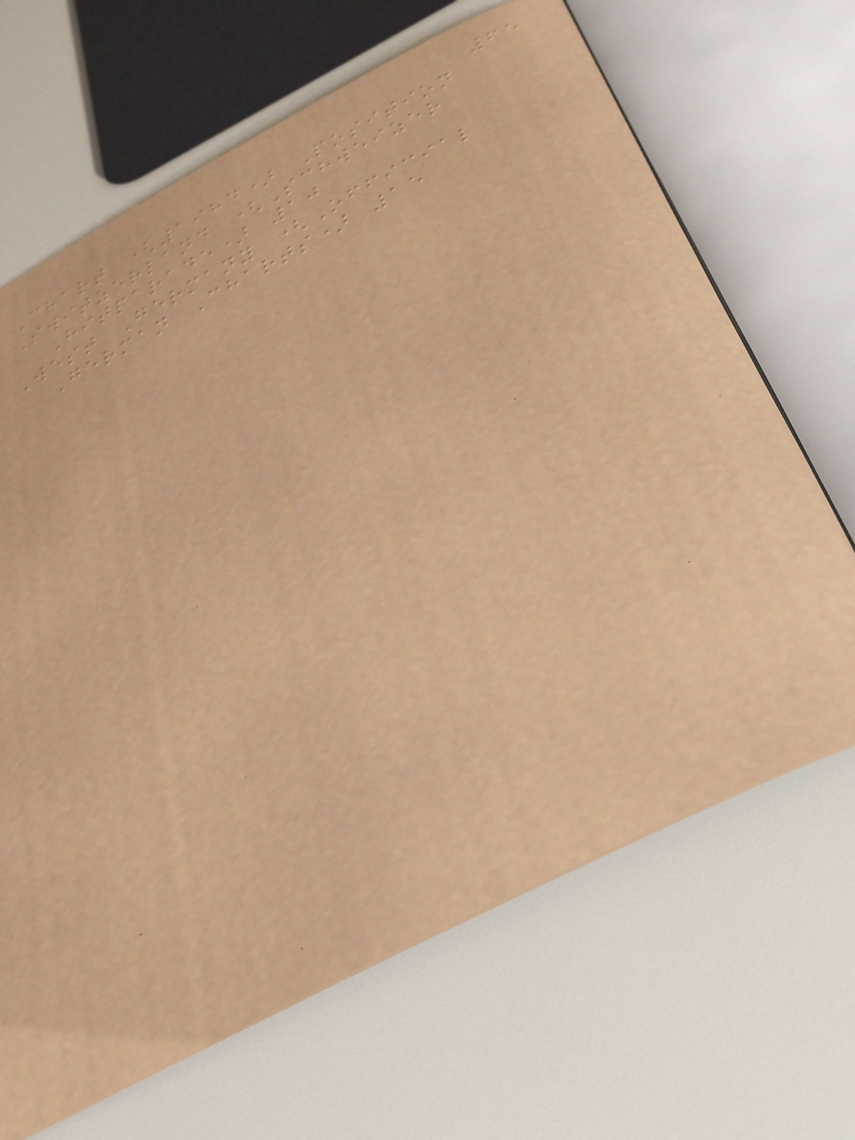65
Chart (1984) Position
Switzerland (Schweizer
Hitparade) 10
West Germany (Official
German Charts) 15
